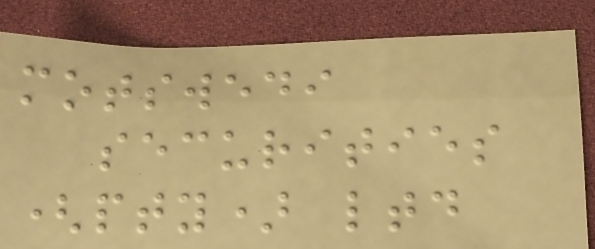motswedi
securities
(pty) ltd
